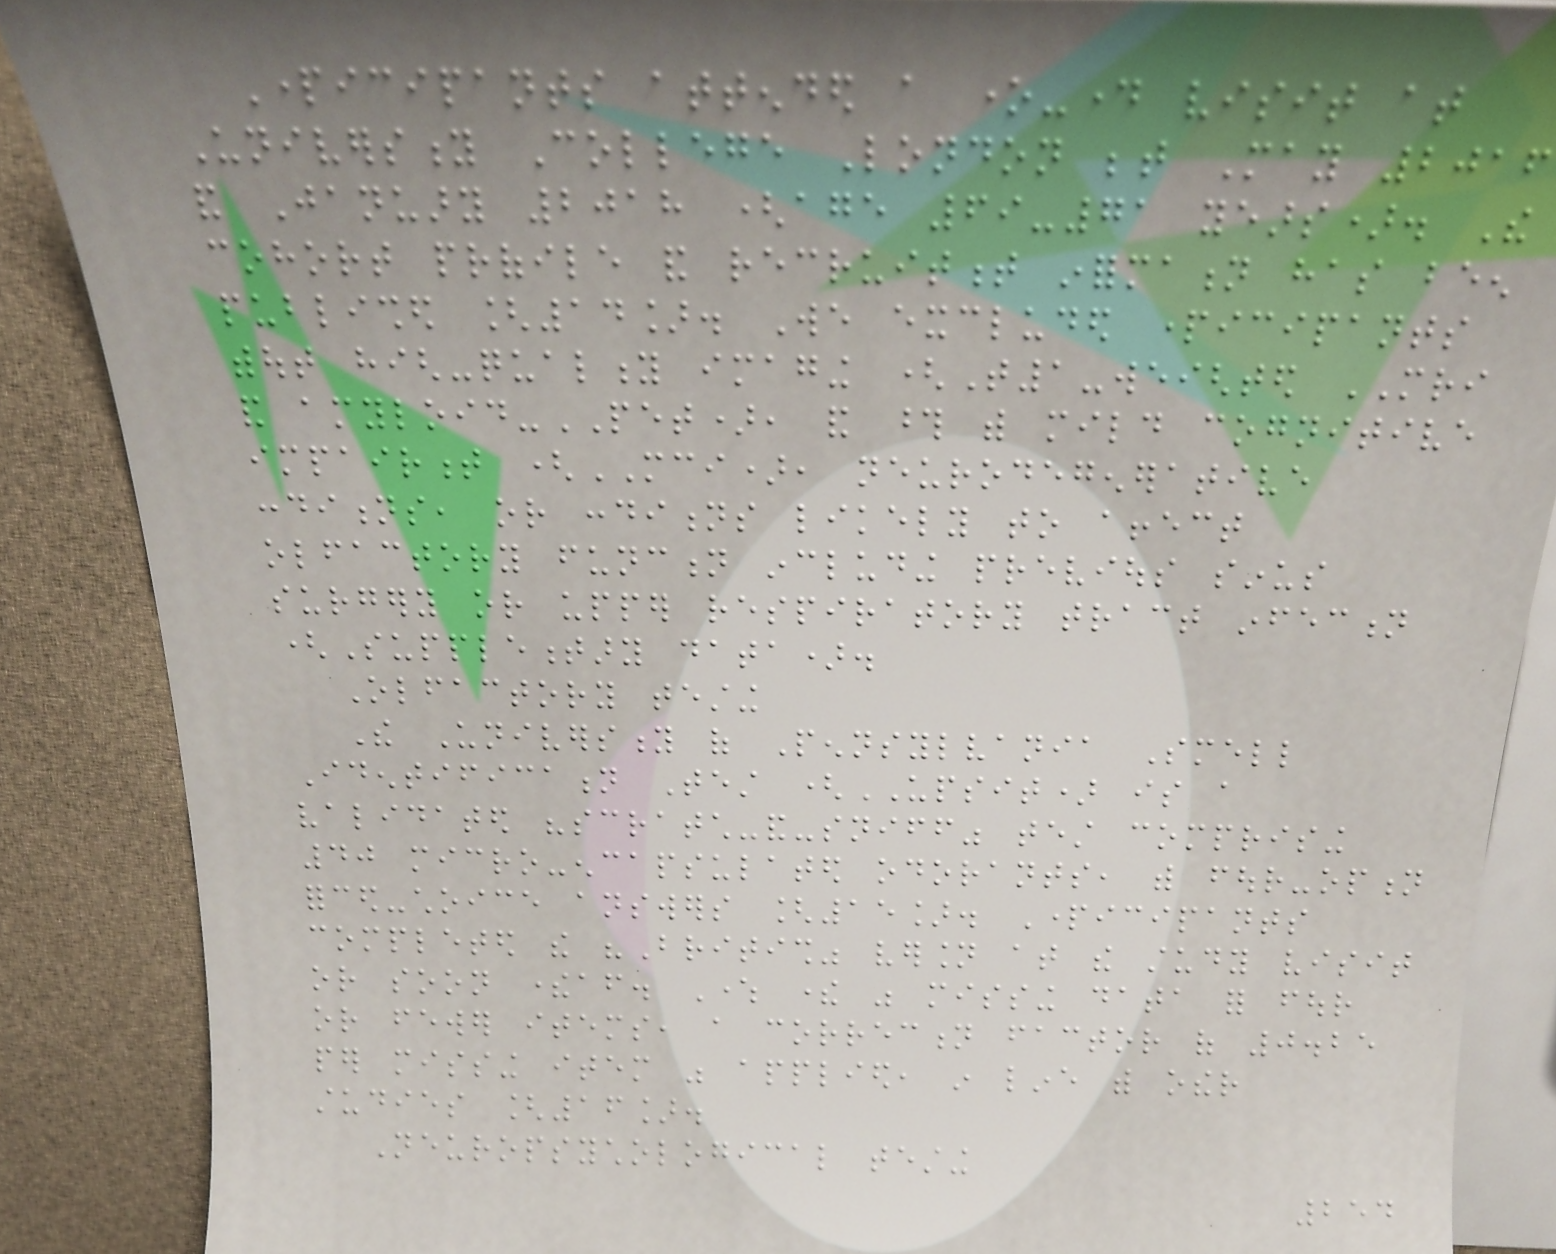Participants attended a one-day visit at
University College London between May 2016
and January 2018 (age 69-71 years). The
cohort profile and recruitment information has been
published [14]. We excluded participants
without high-quality imaging (T1-weighted MRI
and amyloid-PET), and those with mild cognitive
impairment (MCI), neurodegenerative
conditions, or conditions likely to affect
olfactory function including previous sinus
surgery or upper respiratory tract infection
(Supplementary data).
Olfactory testing
The University of Pennsylvania Smell
Identification Test (UPSIT) is a
validated "scratch-and-sniff" test comprising
40 micro-encapsulated odorants, with four-option
forced-choice answers [15]. Participants
completed the "British" version at the study visit
or soon thereafter. Where there was missing data for four
or fewer items, a correction factor of 0.25
per missing item was applied, in line with other
studies [16].
Neuropsychological testing
254
